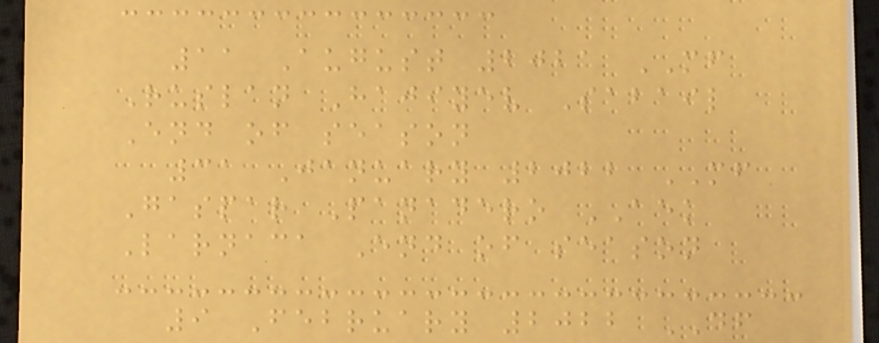11 August 2021 MF
Ruslan Hajiyev Sabail
End of season
31 January 2022 MF
Gaspar Panadero AEK
Larnaca End of season
9 February 2022 DF
